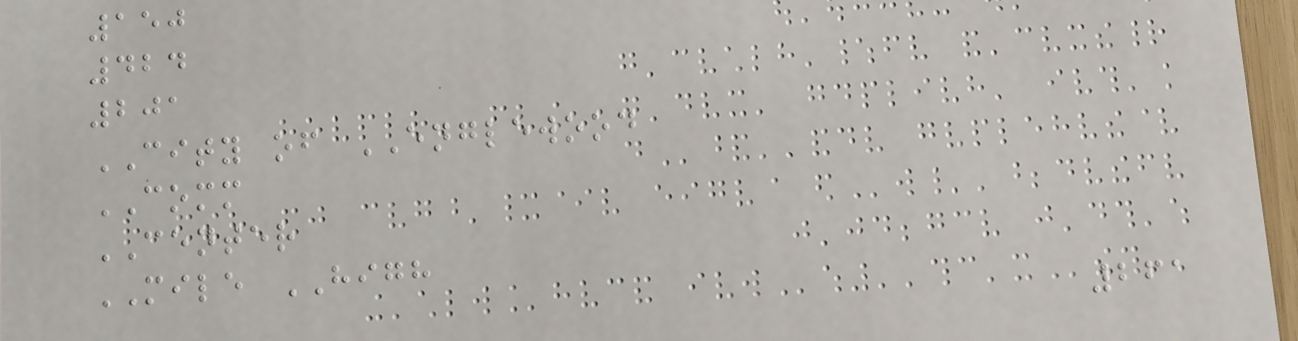150
424
201
CITY of ENGLEWOOD
COMM
CENTER
MILE HIGH
261
